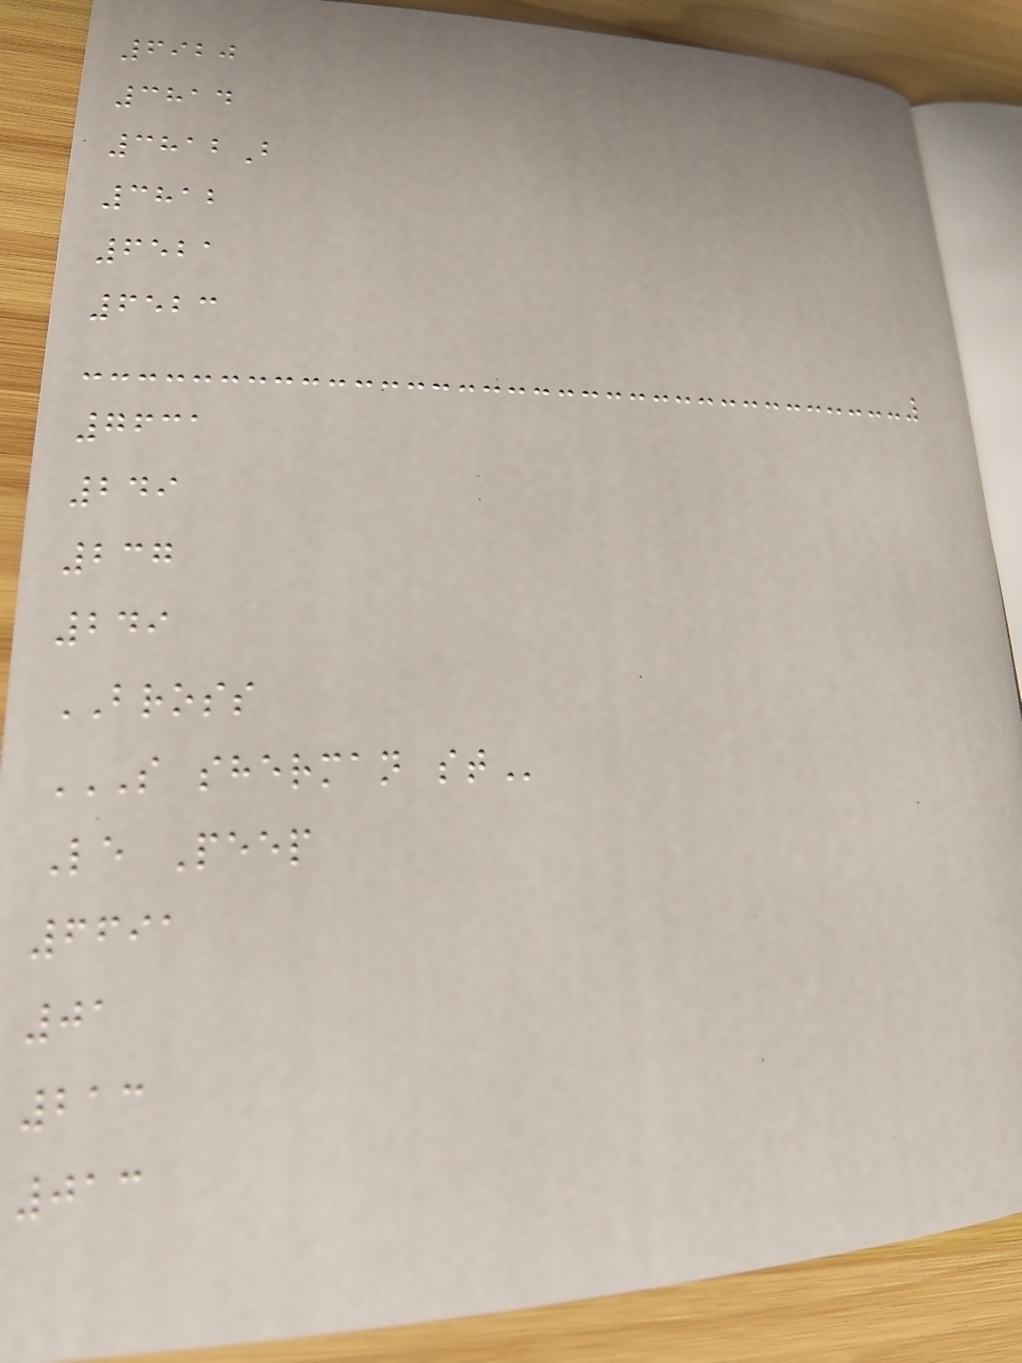6920
3814
3812B
3812
6521
6523
7631
249
237
249
BROSS
S SHERMAN ST
Le Peep
6691
01
213
013
